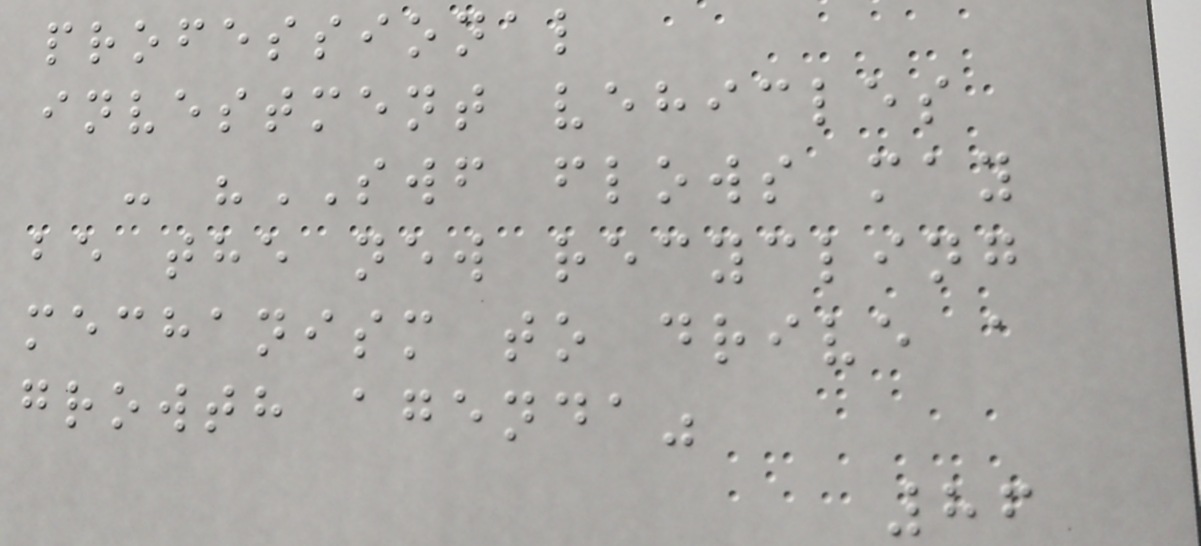professional
investment vehicles
- "SWF flows may
be the new recycling
mechanism to drive a
growth agenda"
86
